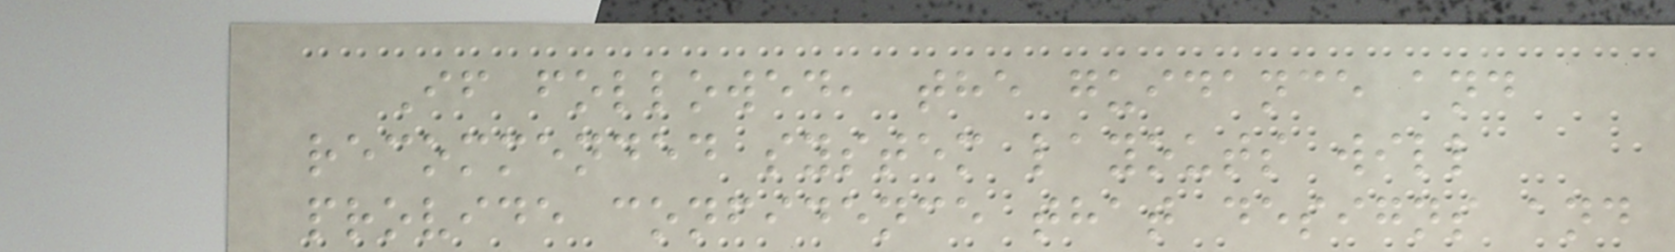If followed, the guidance and
recommended system layouts will
provide confidence that designs and
